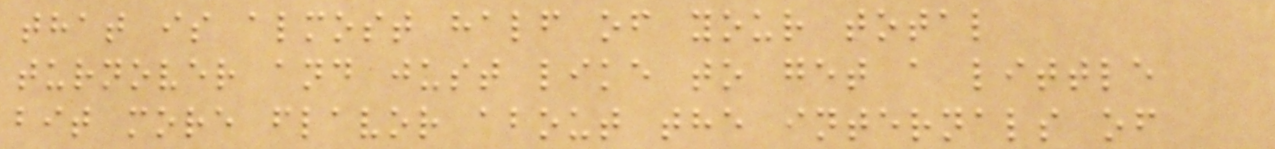that is almost half of your total
turnover and just like to get a little
bit more flavor about the internals of
